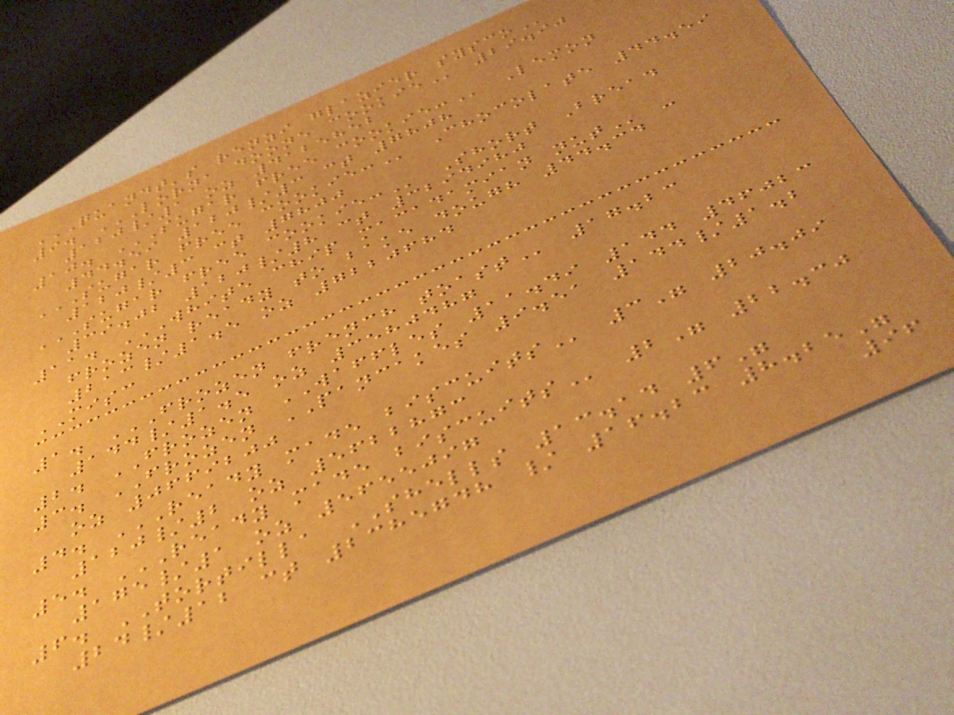QUANDT'S RENZI GLAZIER SYSCO
9. LORNA DOONE COOKIE 29.90
120/1 oz 4125852
10. SUGAR FREE COOKIE: Lemon
44.59 120/3 ct 7808
SUGAR FREE COOKIE: Chocolate 44.59
120/3 ct 7800
SUGAR FREE COOKIE: Short Bread
39.02 120/8 ct 3294980
11. WHITE CHIP MACADAMIAN NUT -
frozen ready to bake dough 44.34
213/1.5 oz 7220684
MISC
1. FROZEN FRENCH TOAST 17.23
144/1.5 oz 3580487
2. FROZEN WAFFLES 11.49 144 46023
3. FROZEN PANCAKES 9.51 144/1.2
oz 0669200
4. READY MADE BISCUITS 3" 20.09
120/2 oz 5622873
5. READY MADE BISCUITS 2" 22.30
175/1 oz 5655097
6. TORTILLA SHELLS 13.14 6"
24/12 ct 2385748 / 16.23 8.25"
96
